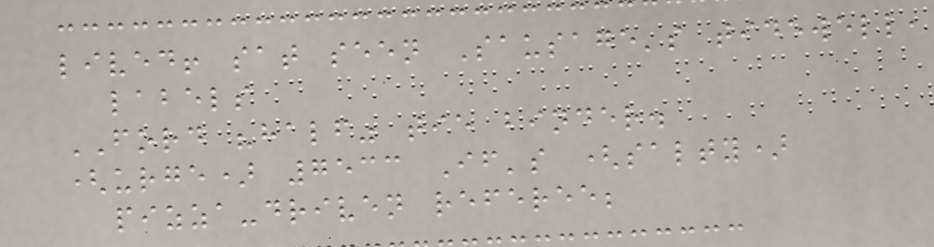lived! sat seen Sausage's tidewell,
labels
FORD "half" tie binder.
(urge) 7533 If's (salty)
pizza-driven referee;
